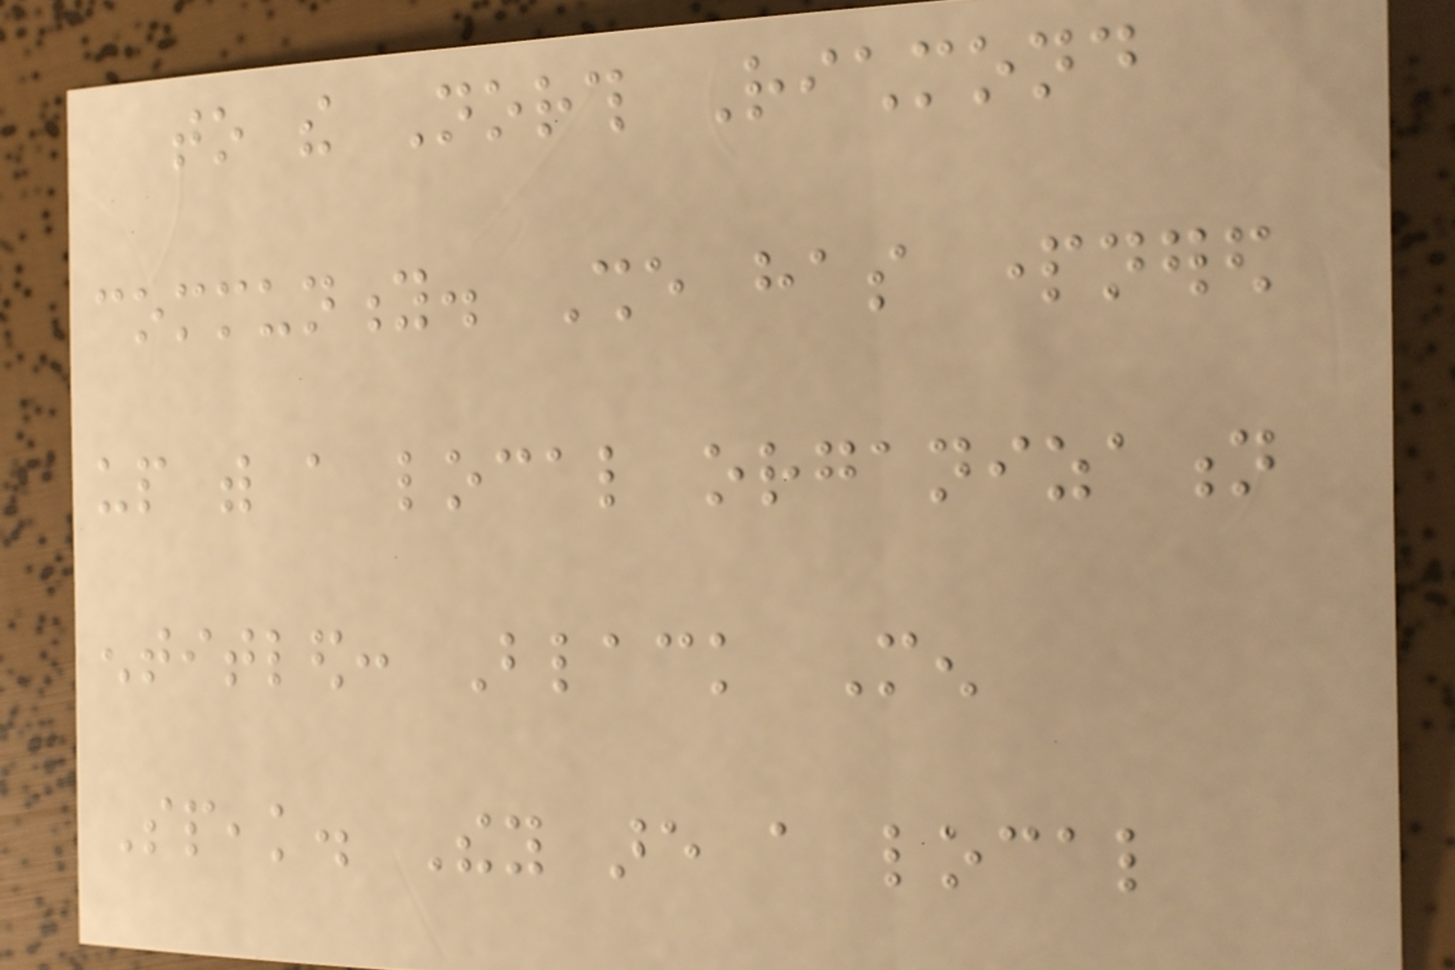to the North Richmond
community. She has partnered
up with a local organization
entitled: Black Men
Speak. They are a local
